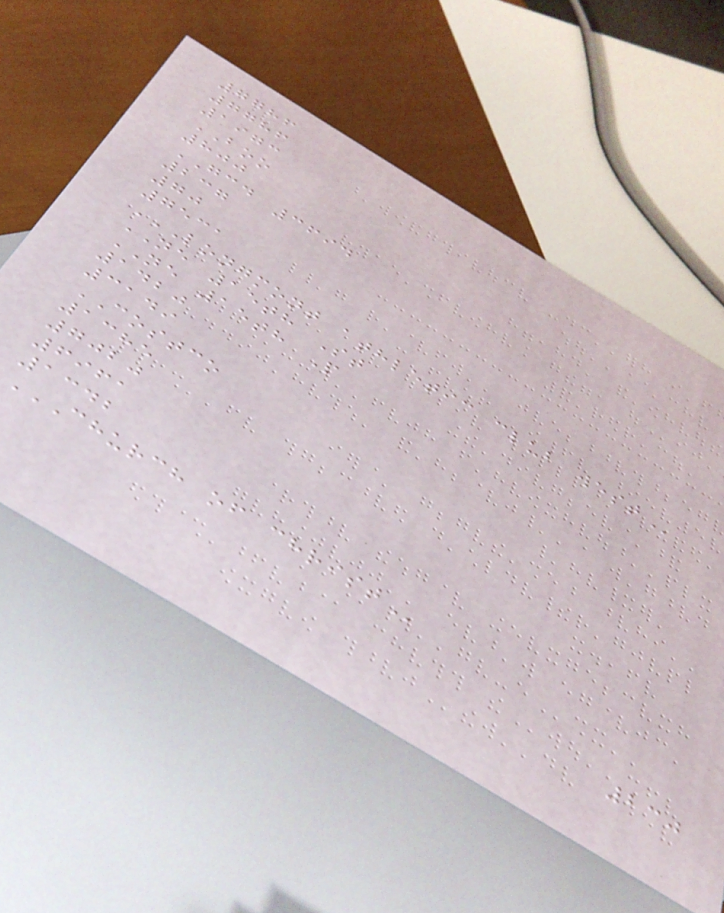7786
7786
1973
BOO
800
GCD 3694
237
70
7531
LONGMONT ATHLETIC CLUB WEST
NE 15th St
NE 15th P
1420
3149
COSTCO
1385
7020
6961
1342
CHURCH OF CHRIST
230
